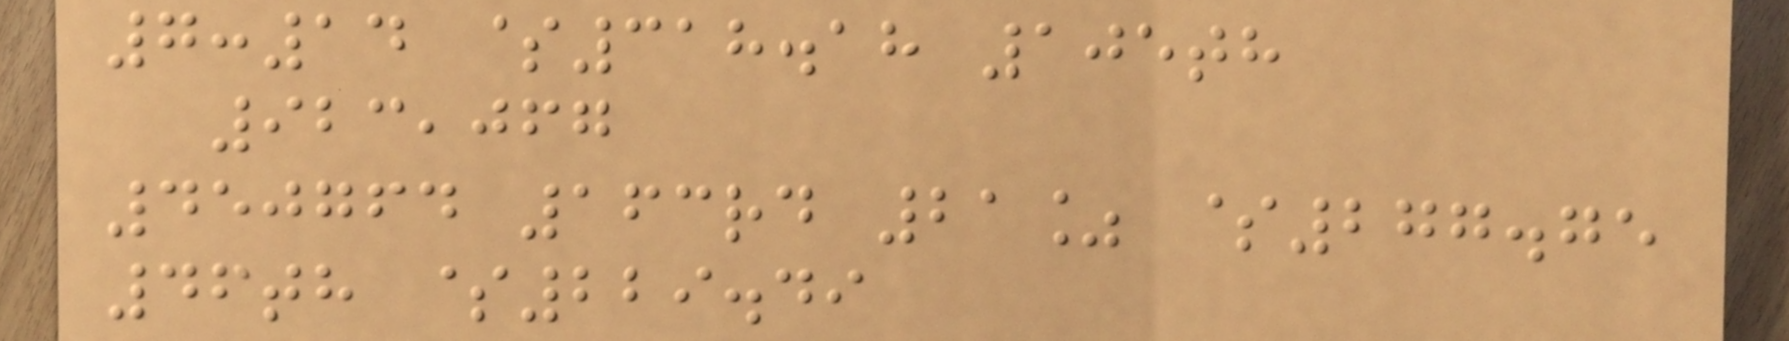7:14 $318.18 105th
923,067
450764 163rd 21% $277.75
46th $229.49
